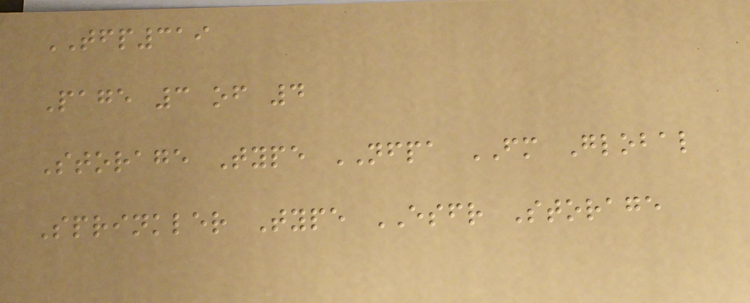TFP319
Page 3 of 4
Storage Type NFPA FM Global
Sprinkler Type ESFR Storage
